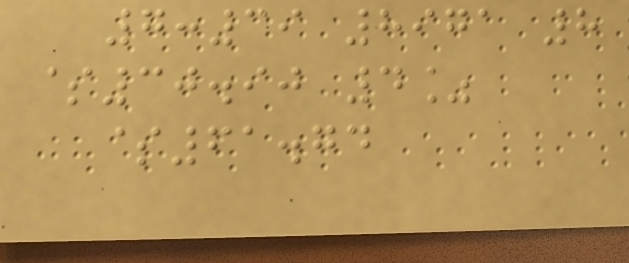7:39 8971 8
$30.90 4%
$61.74
